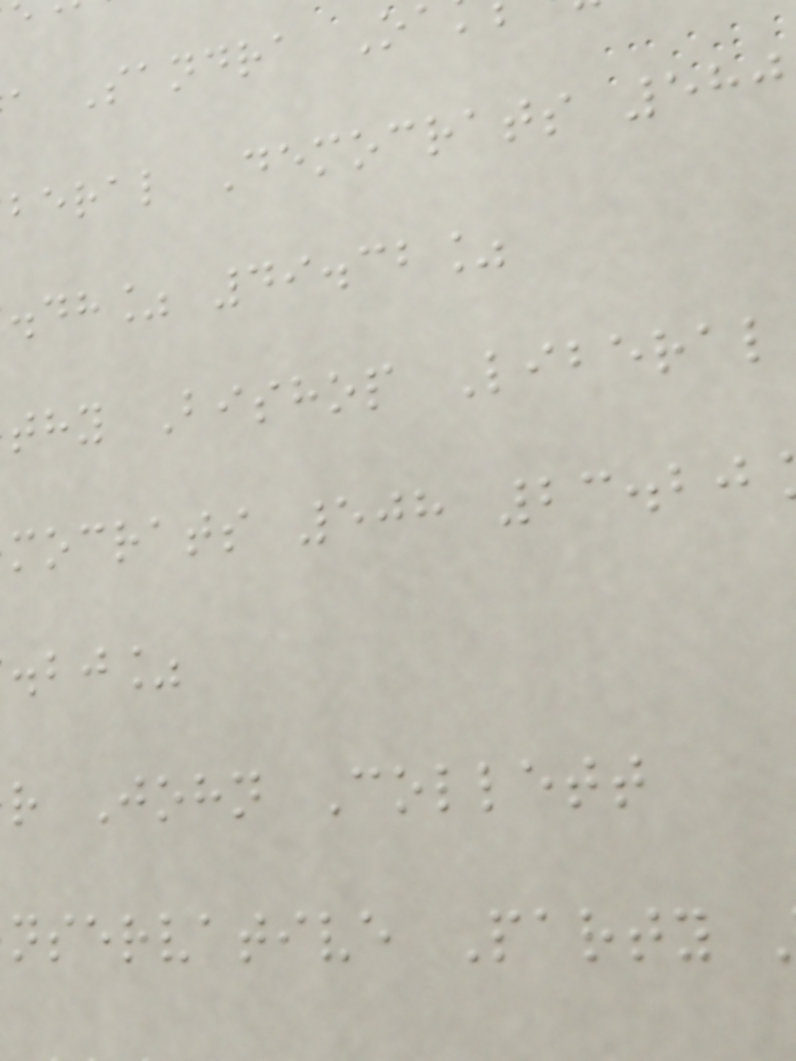a Sandra O
beral Democrats 580
.dh% 49.32%
thy Bishop Liberal
mocrats 508 23.20
.bj%
r John Collett
nservative Party
